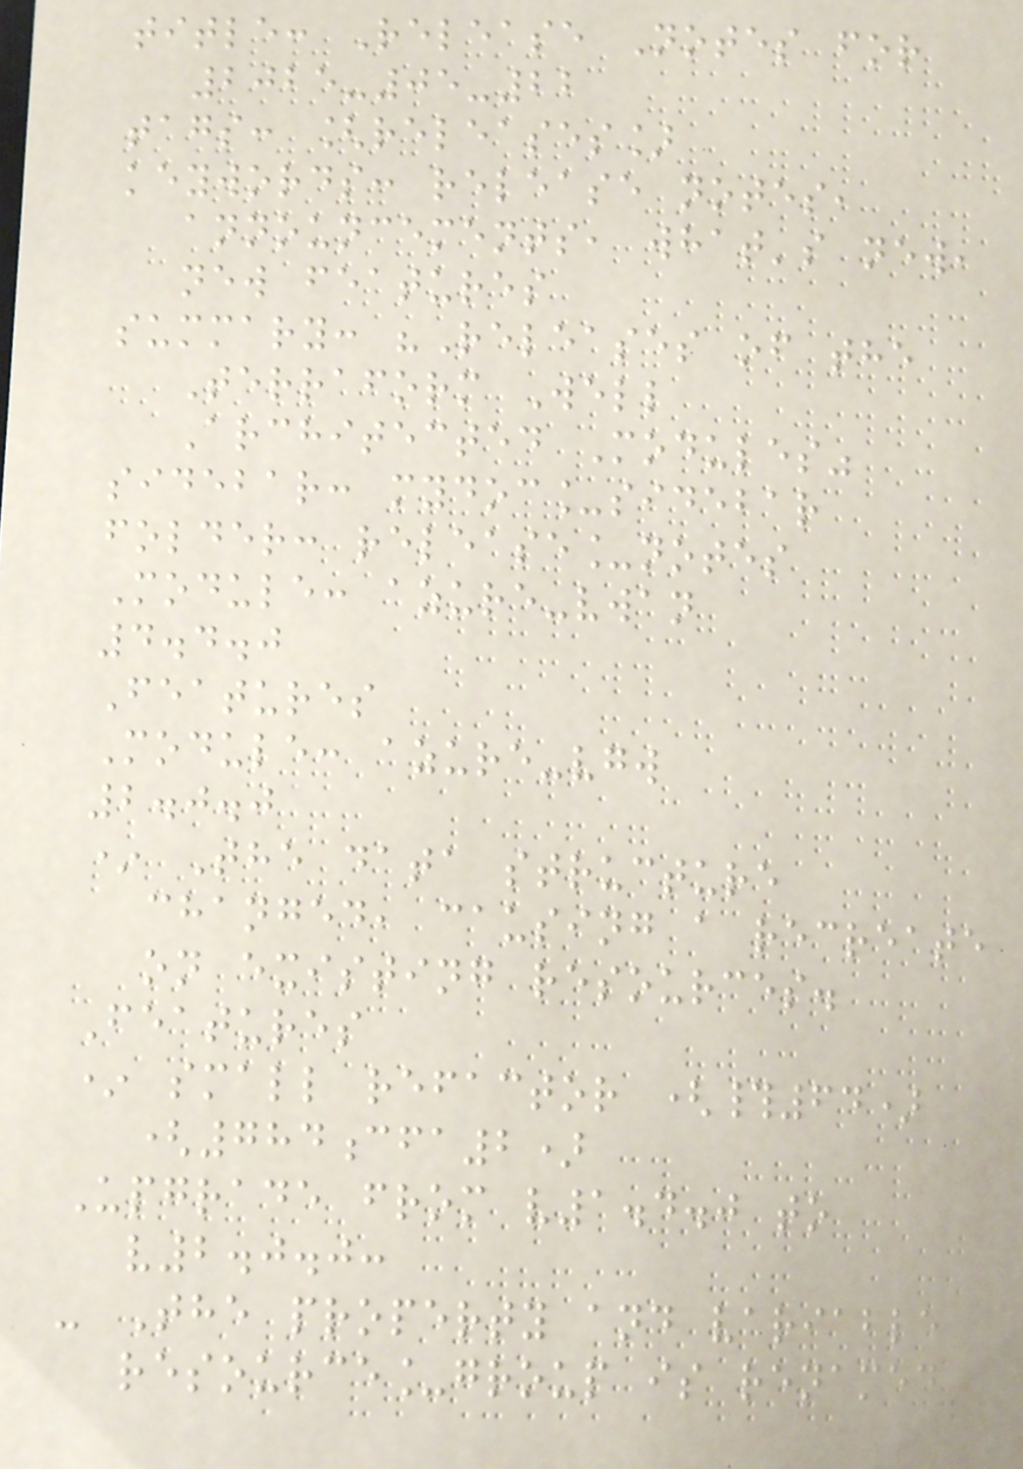title: Release Notes for
2025-05-22
tags: [releases]
keywords: release notes,
announcements, what's new,
new features
summary: "Releases of the
Terraform Well
Architected Modules"
sidebar: mydoc_sidebar
folder: release_notes
Module: azure-vwan
4.4.0
Features
Module: azure-vgw
2.0.0
* The data structure
changed, causing a recreate
on existing resources.
Features
* small refactor (#64)
(784cfa2)
Upgrade from v1.4.0 to
v2.0.0:
- The property and variable
resource_group is renamed
